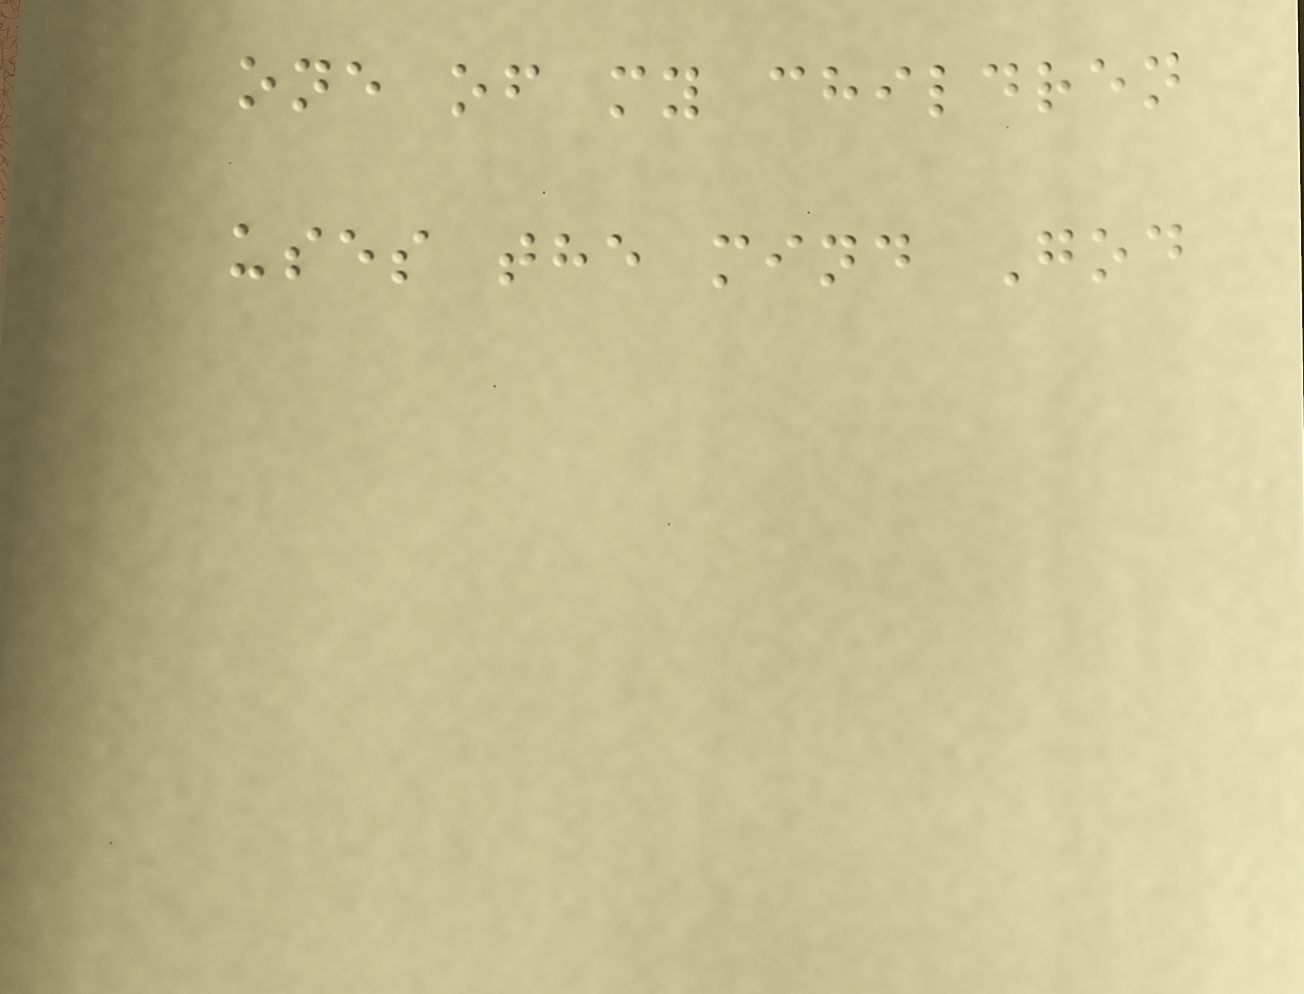one of my children
uses the mind God
